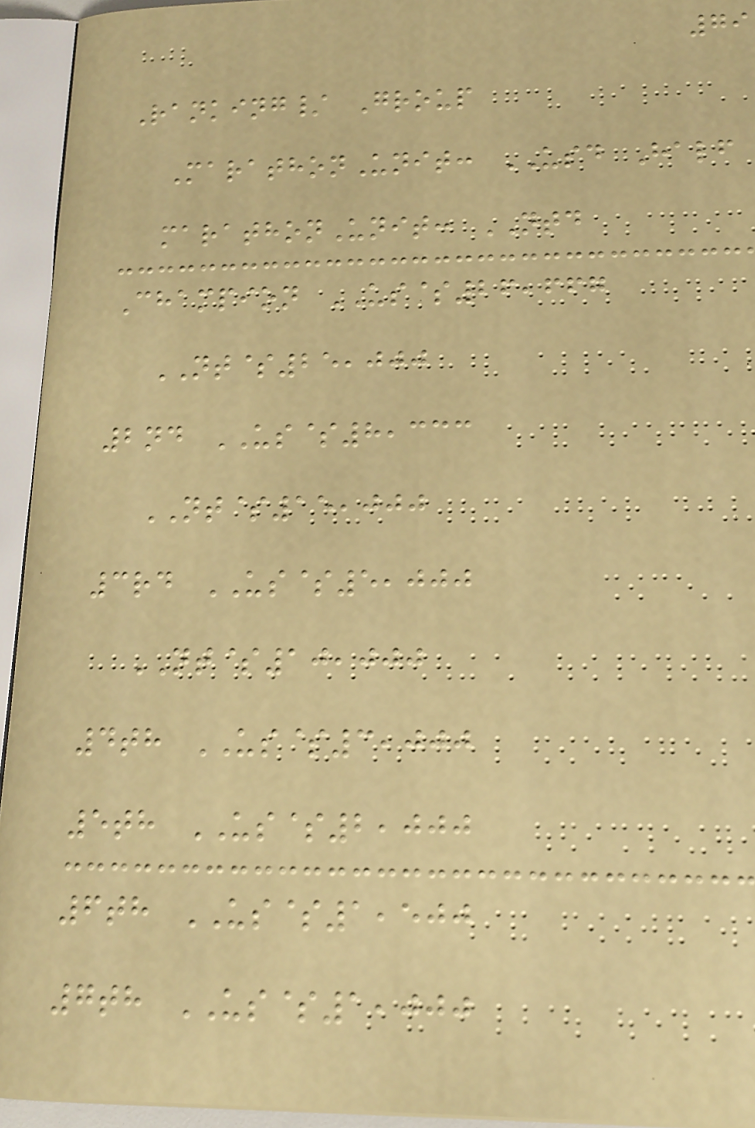79
Ranking/ Group
MarathonUnit: USD Half
marathonUnit: NTD
Champion US$26,667
NT$25,000
2nd US$8,333
NT$15,000
3rd US$5,000
NT$10,000
4th US$3,000
5th US$2,000
6th US$1,500
7th US$1,000
